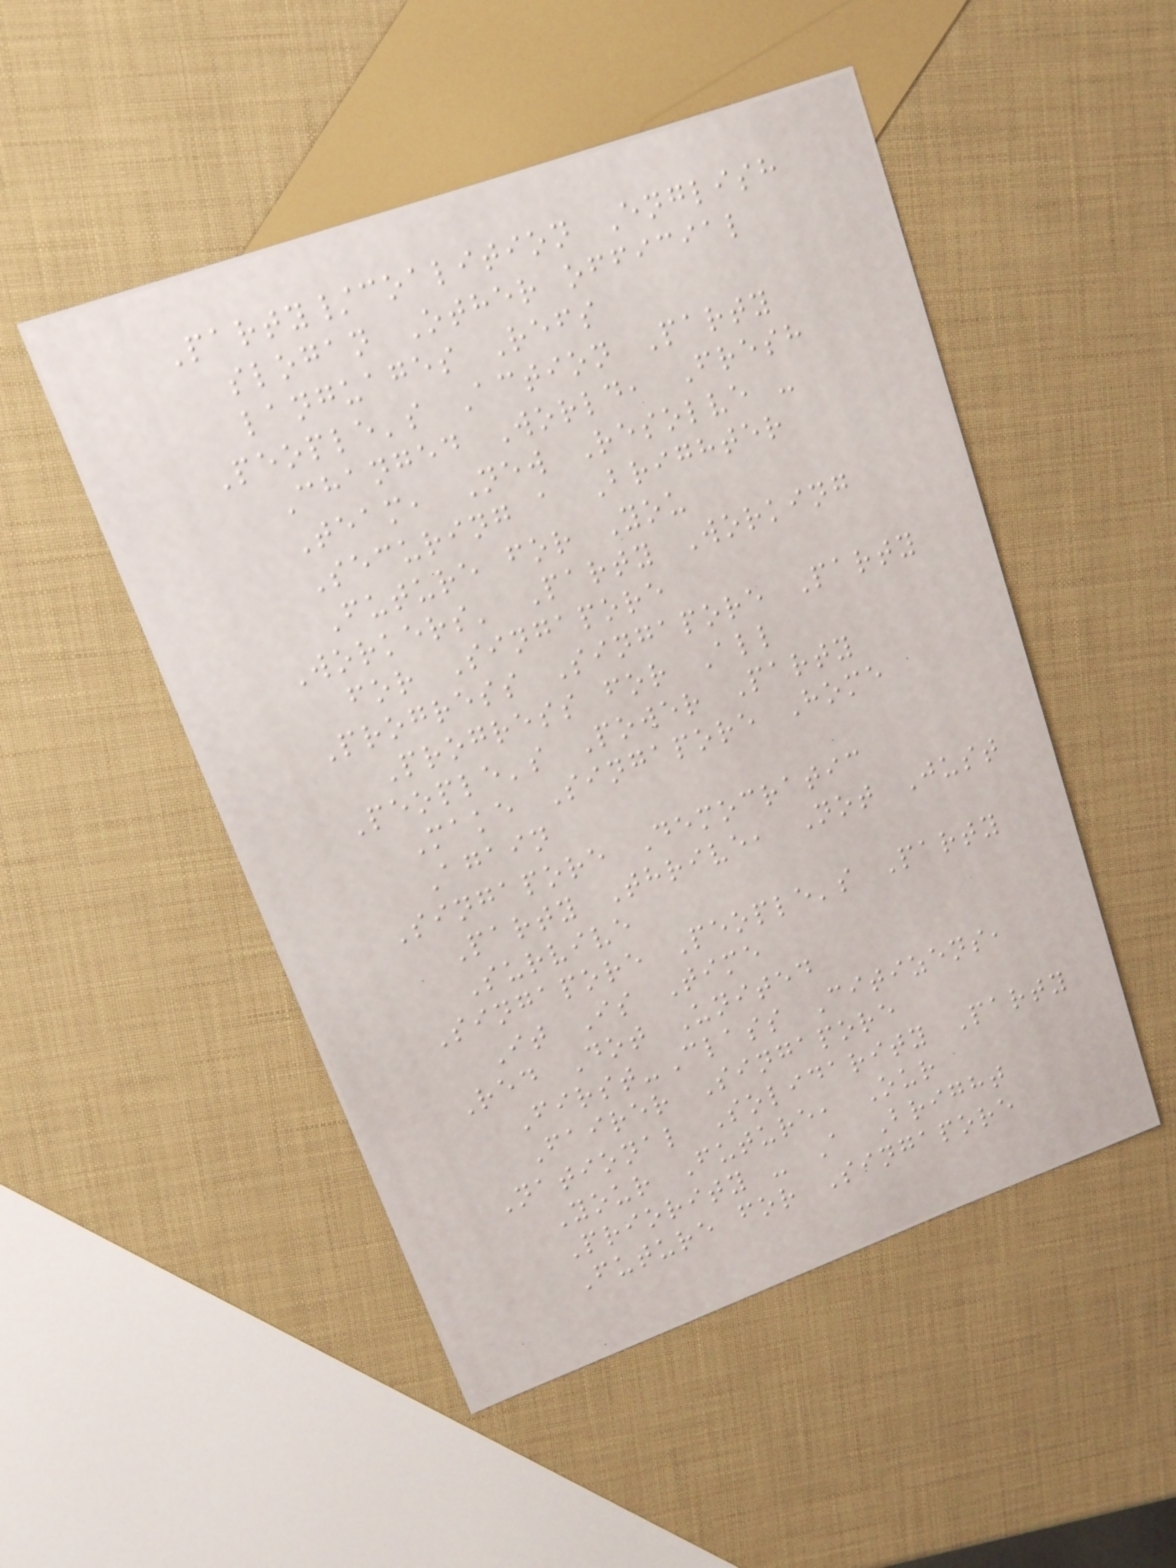Party/coalition English
slogan Other official
languages Refs
People's Action Party
Changed World, Fresh
Team, New Resolve -
Securing a Brighter
Future for You
Workers' Party Working
for Singapore
Progress Singapore Party
Progress for All
People's Power Party
Make Singapore Home
Again
Singapore Democratic
Party Thrive, Not Just
Survive
Singapore People's Party
It Is Time
Red Dot United
First-Class Citizens,
Fairer Singapore
National Solidarity Party
Your Future, Our
Priority - A Bright
Future for Singapore
